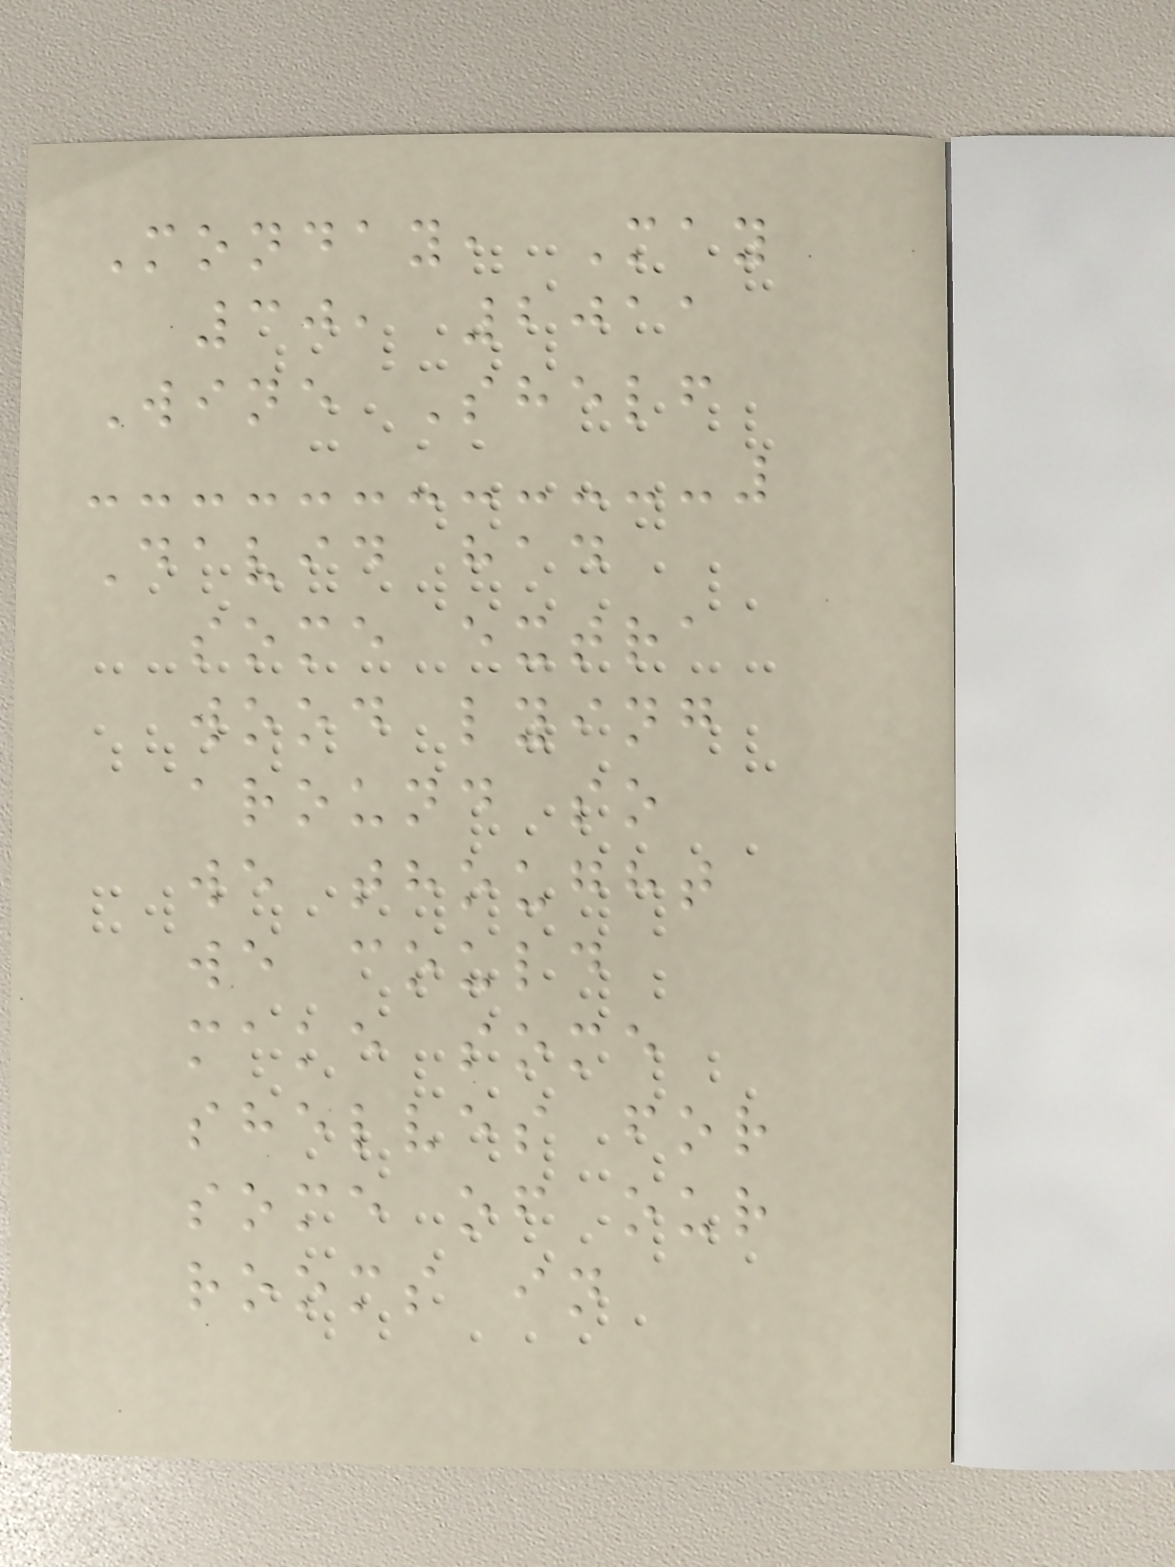Monday, May
30, 2011
Wine Shelf
David had
some extra
wood lying
around so
we thought
we could
make some
shelves for
some of our
rooms in
